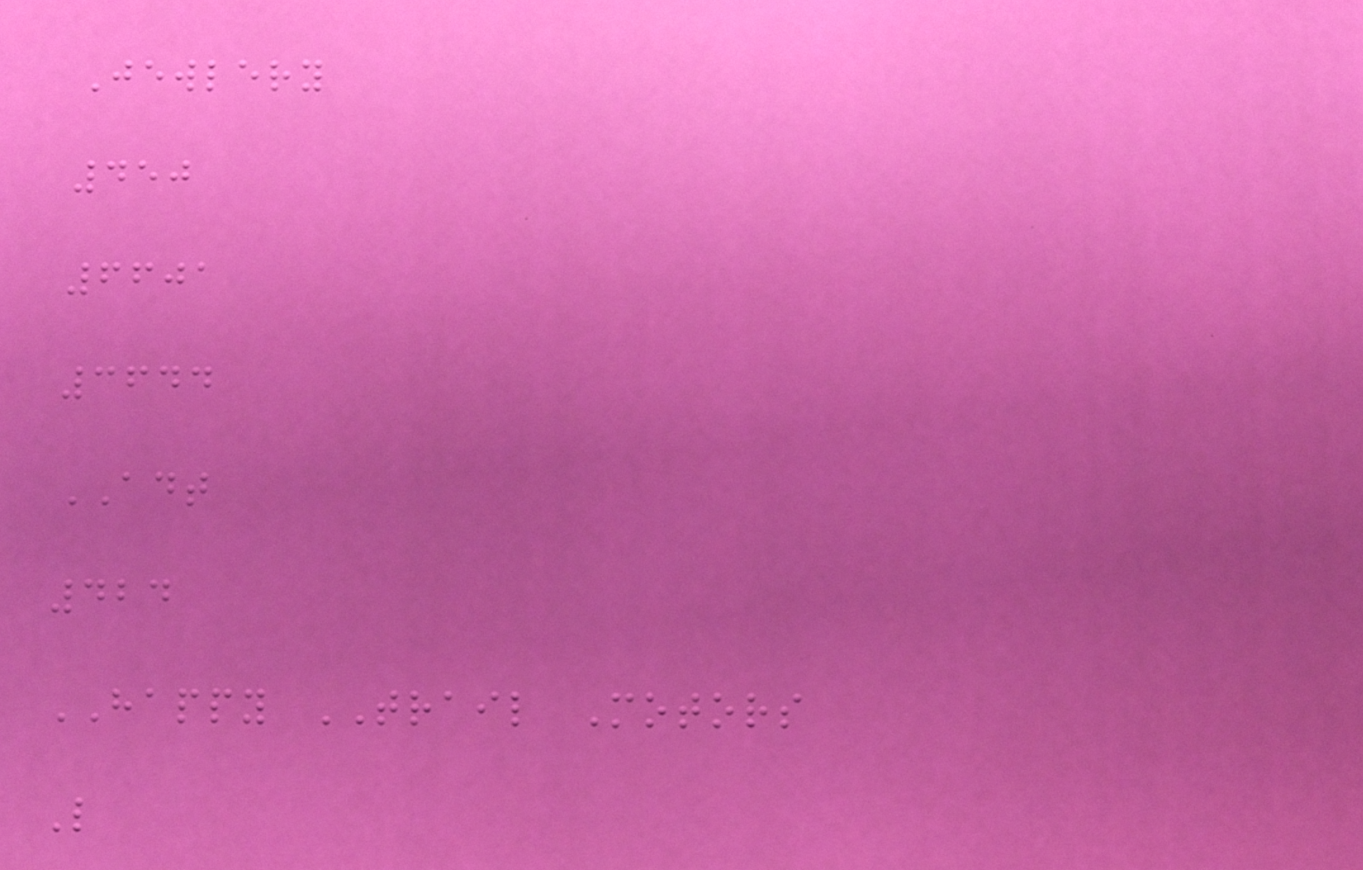Jewlery
450
6601
3644
ADT
424
HAPPY TRAIL Motors
L
